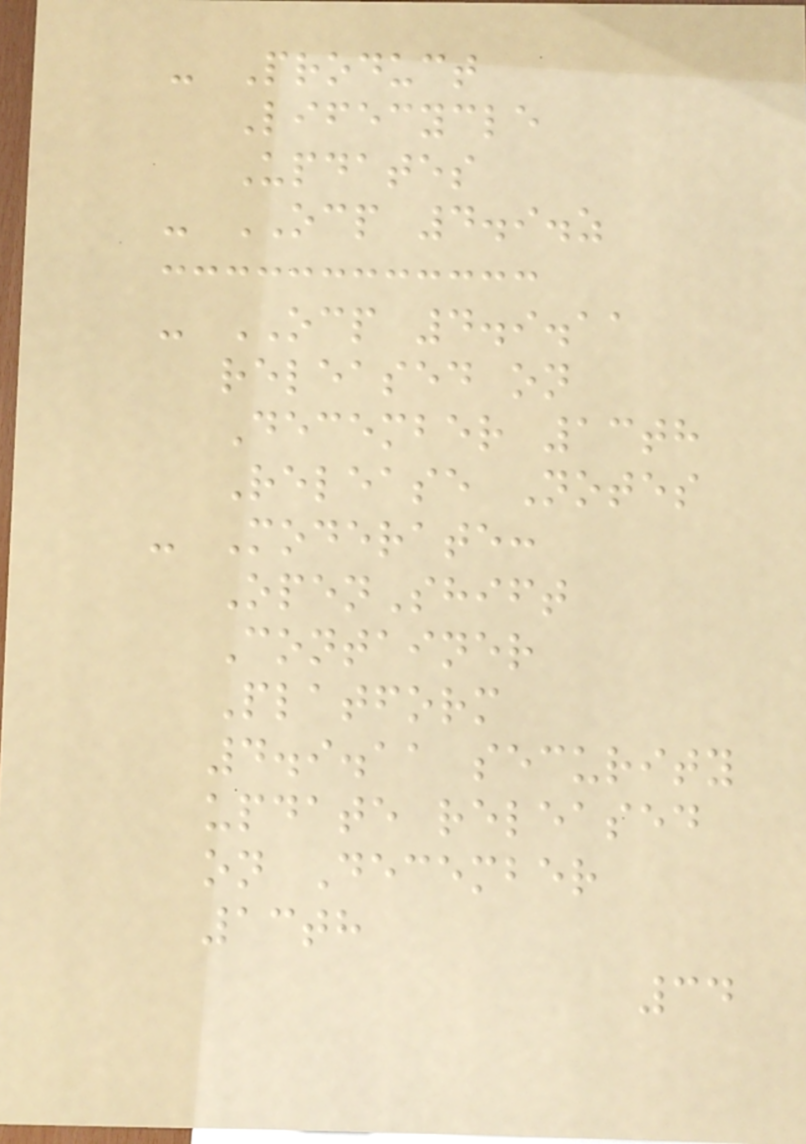- Product
Lifecycle
Updates
- OCP 4.9.z
- OCP 4.9.11
released on
December 13th
Release Notes
- Moderate:
OpenShift
Container
Platform
4.9.11 security
update released
on December
13th
34
